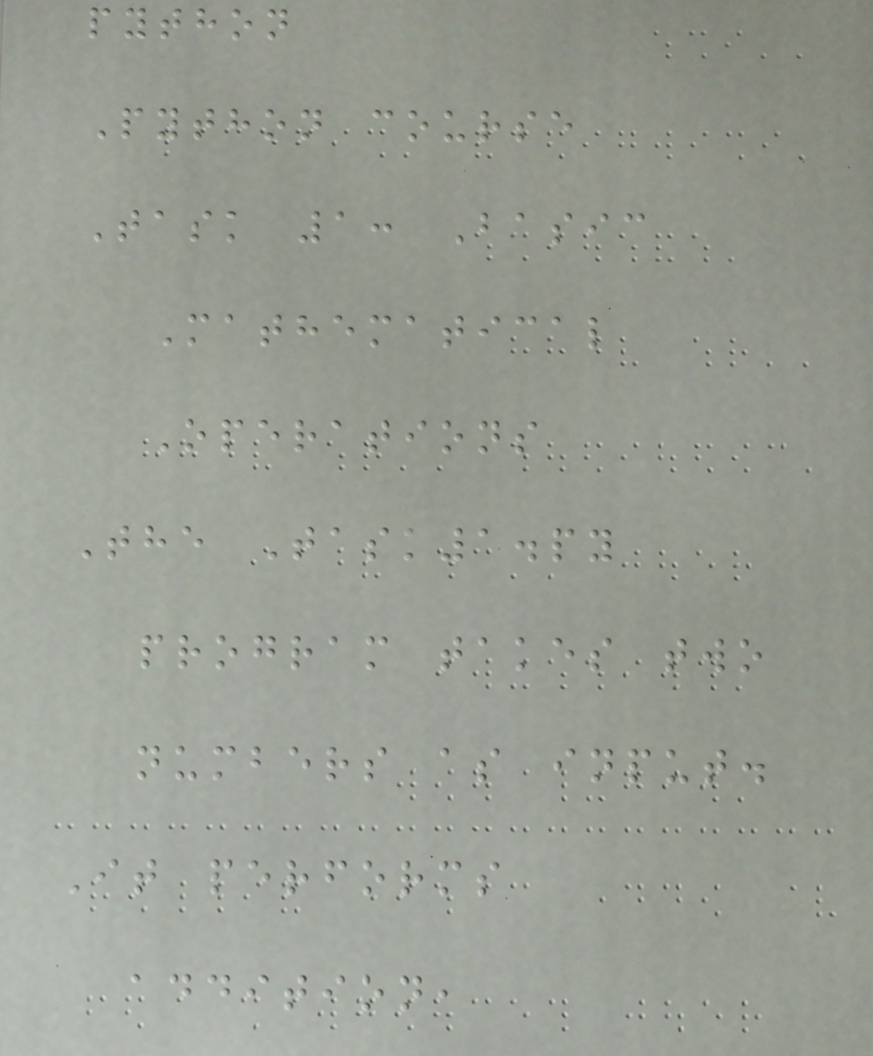python
Python course
Task 1: Basic
Mathematical
Operations
The Task1.py
program takes two
numbers as input.
It performs
addition,
